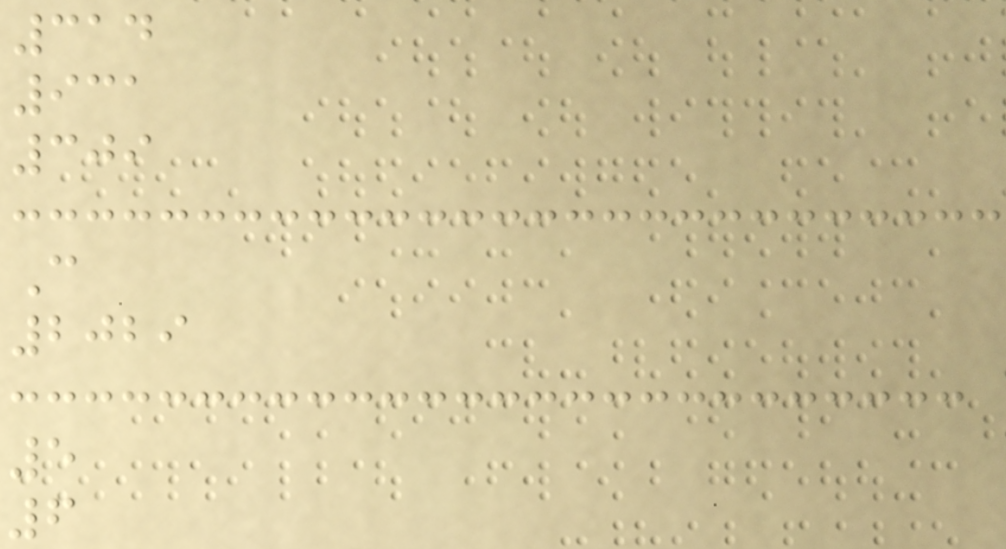314
931
309
C
2029
5
6
